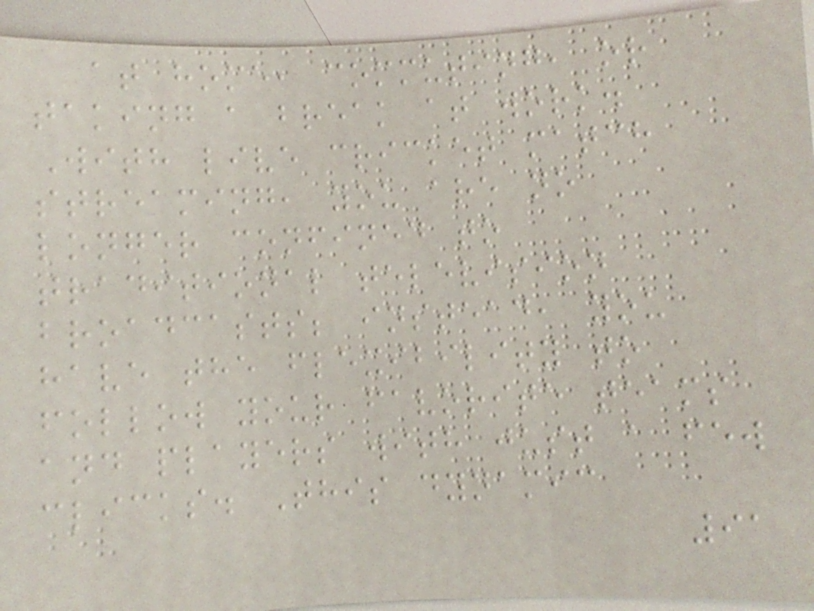at home, commuting, or
taking a break at work.
With live cricket match
streaming, you are no
longer confined to
traditional television
broadcasts; instead, you
have the flexibility to
follow your favorite teams
and players with just a few
clicks. This dynamic
91
